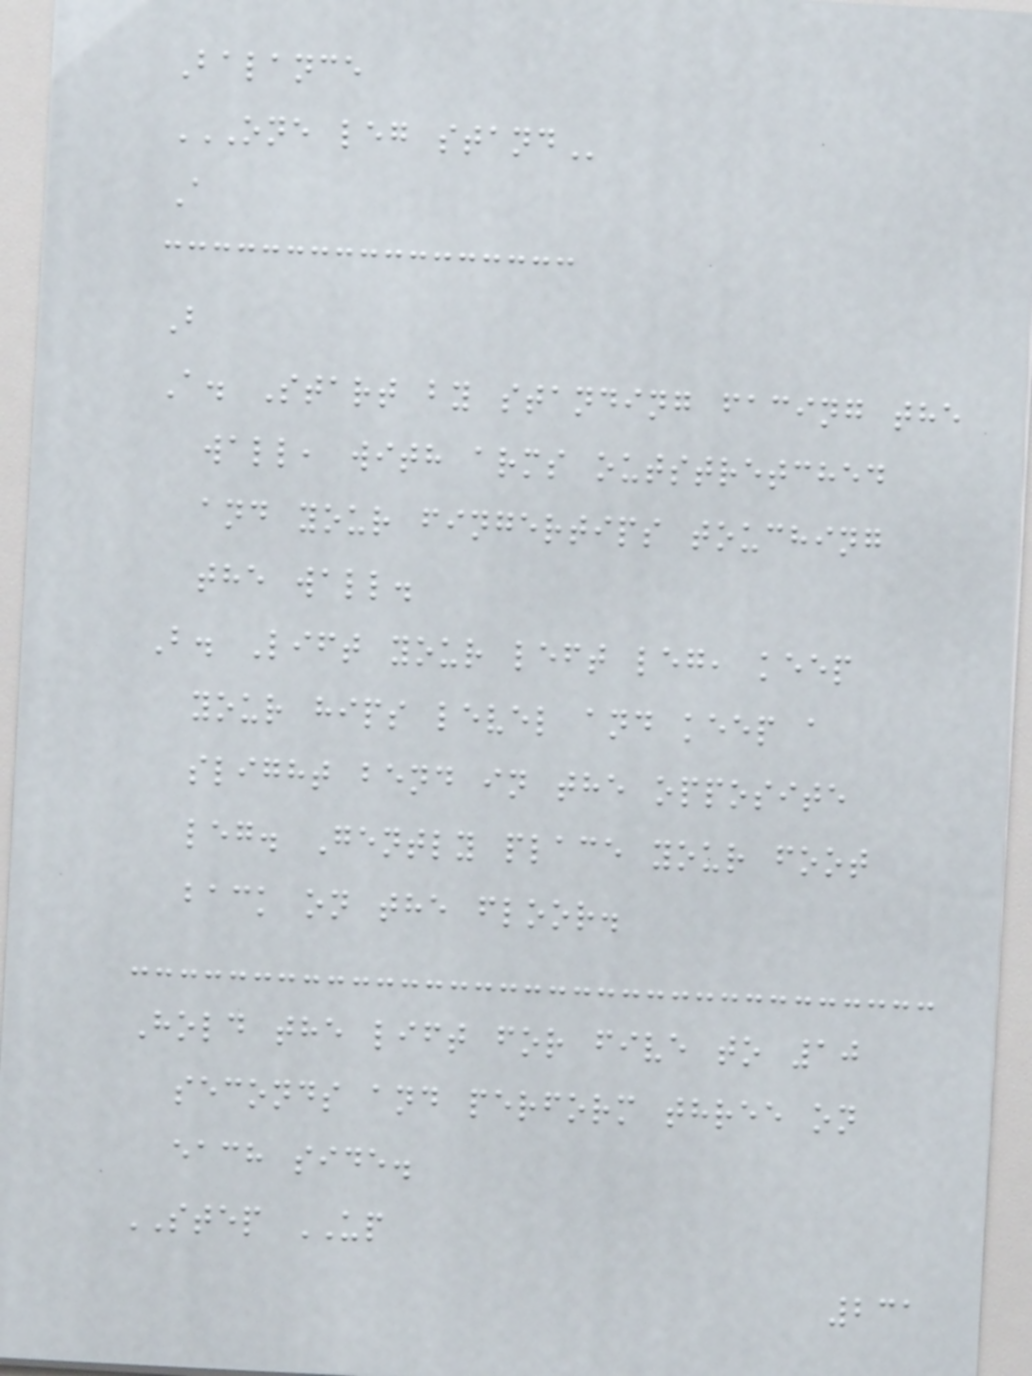Balance
ONE LEG STAND
A
B
A. Start by standing facing the
wall, with arms outstretched
and your fingertips touching
the wall.
B. Lift your left leg, keep
your hips level and keep a
slight bend in the opposite
leg. Gently place your foot
back on the floor.
Hold the lift for five to 10
seconds and perform three on
each side.
STEP UP
231
